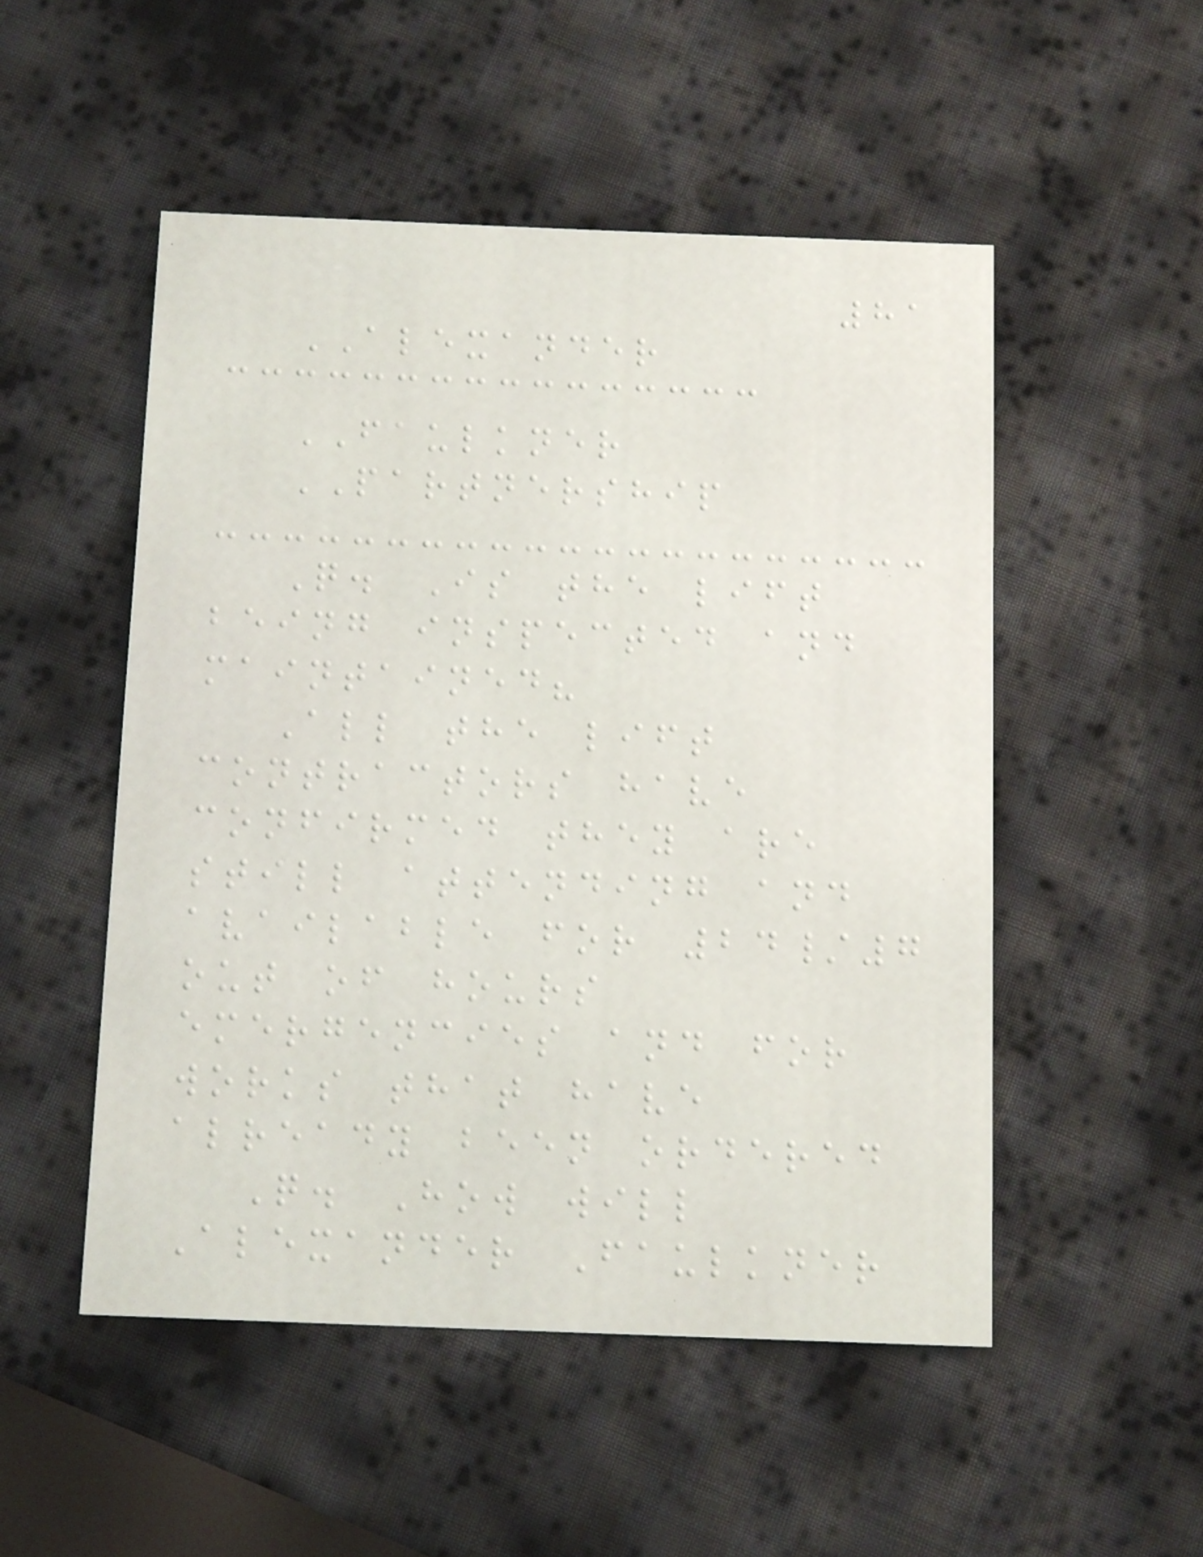81
ALEXANDER
FAULKNER
PARTNERSHIP
Q. Is the lift
being inspected and
maintained?
All the lift
contractors have
confirmed they are
still attending and
available for 24/7
out of hours
emergencies and for
works that have
already been ordered
Q. How will
Alexander Faulkner
